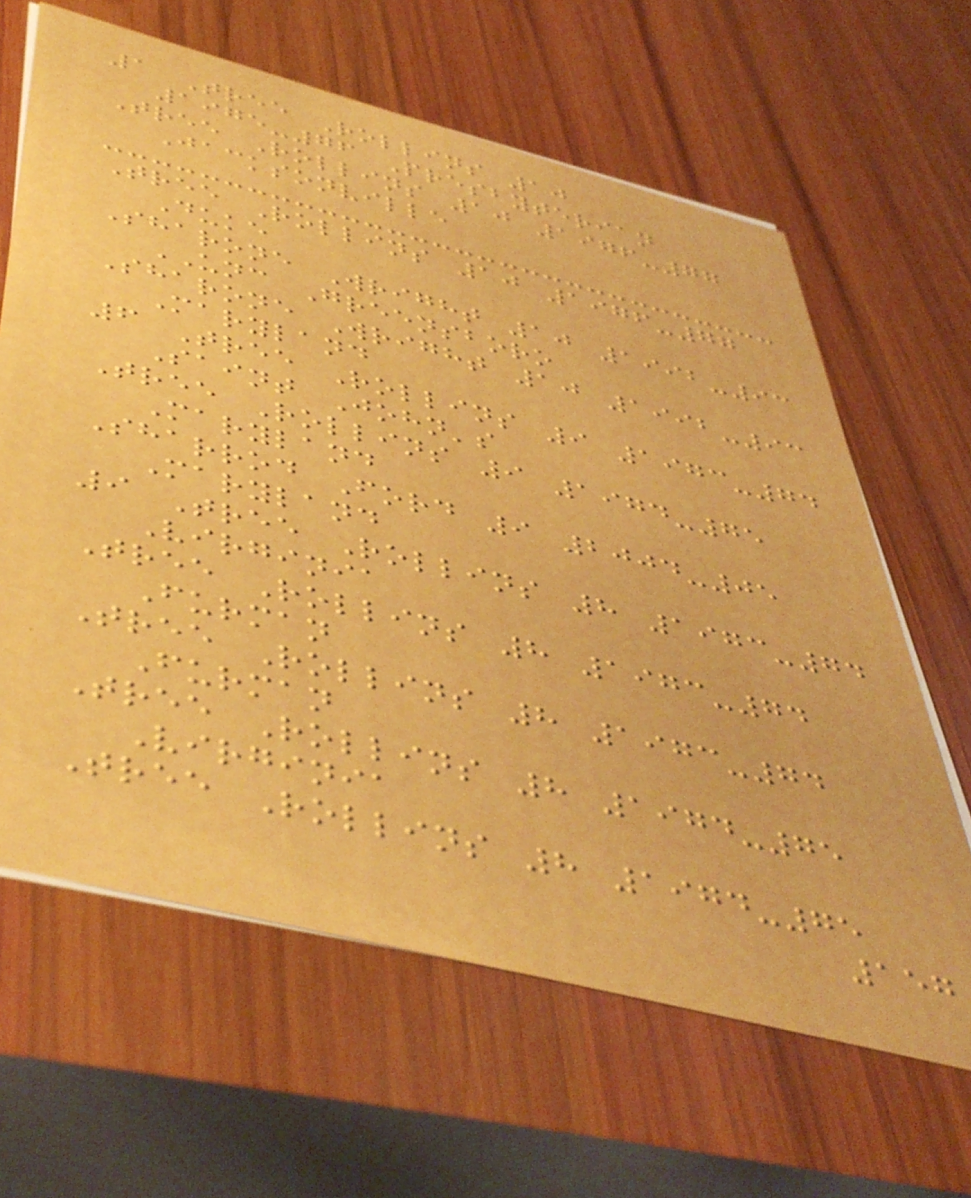1 Tree Rollins 10
1975-76 Presbyterian
Tree Rollins 10 1976-77
Jacksonville
Tree Rollins 10 1976-77
Duke
Sharone Wright 10 1992-93
UNC Greensboro
Sharone Wright 10 1992-93
Maryland
6 Tree Rollins 9 1973-74
Saint John's
Tree Rollins 9 1974-75
Maryland
Sharrod Ford 9 2004-05
Maryland
9 Tree Rollins 8 1973-74
Virginia
Tree Rollins 8 1973-74
Furman
Tree Rollins 8 1973-74
Furman
Tree Rollins 8 1974-75
Virginia
Tree Rollins 8 1974-75
157
